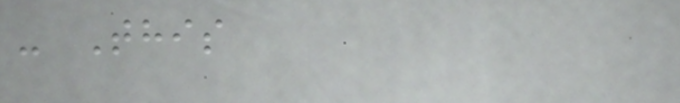- This
